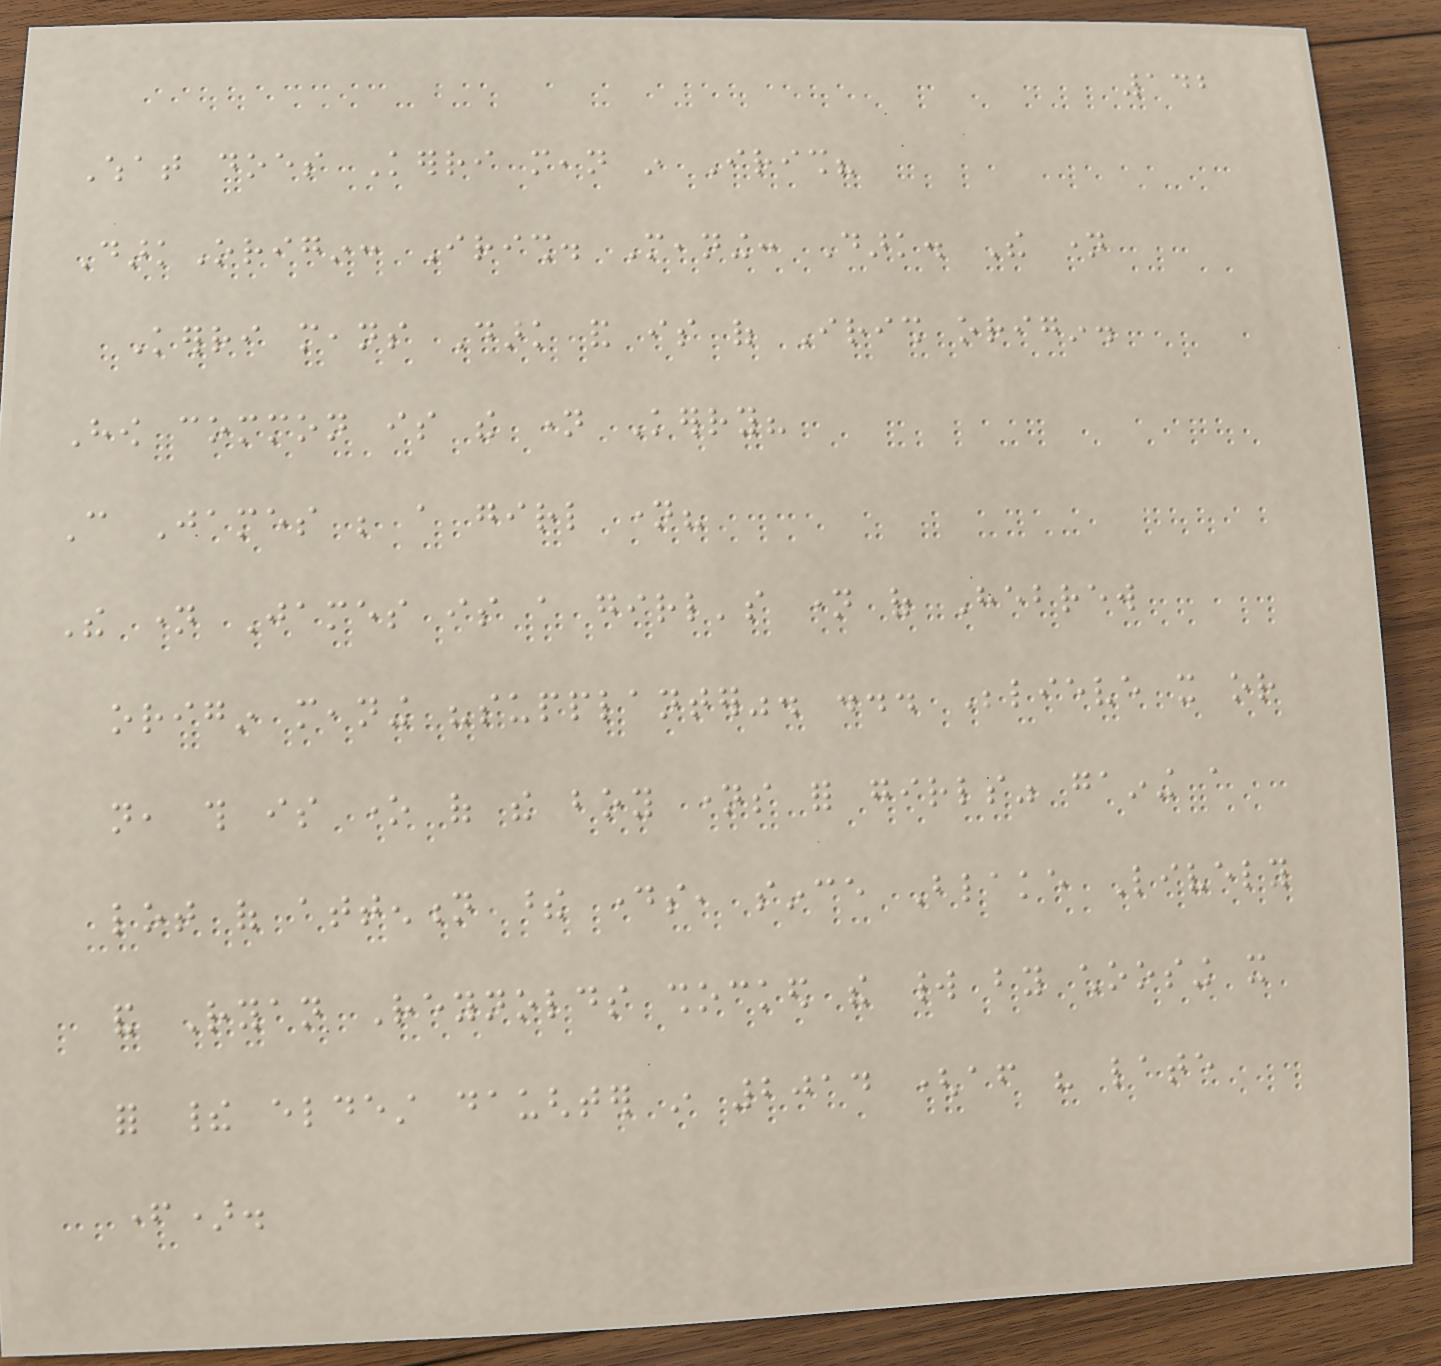142
What does Kerri mean in Irish?
DarkOrigin: Irish. Meaning: Dark. The name
Kerri means Dark and is of Irish origin.
How common is the name Kerry?
Can James be a girl name?
The name James is a girl's name of Hebrew
origin meaning "supplanter". ... Believe it or
not, this is one of the boy names for girls" gaining a
lot of attention these days, since Blake Lively
and Ryan Reynolds shocked the world by choosing it
for their eldest daughter in 2014 (after his late
father).
